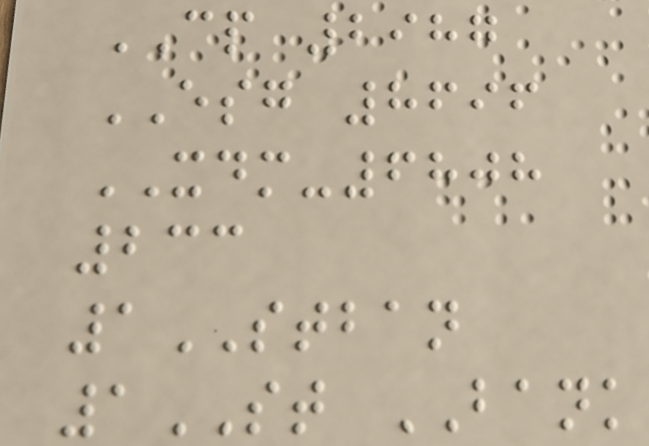CP 2987
ESG 8696
XDM-6808
233
1STBAN
1ST BANK
